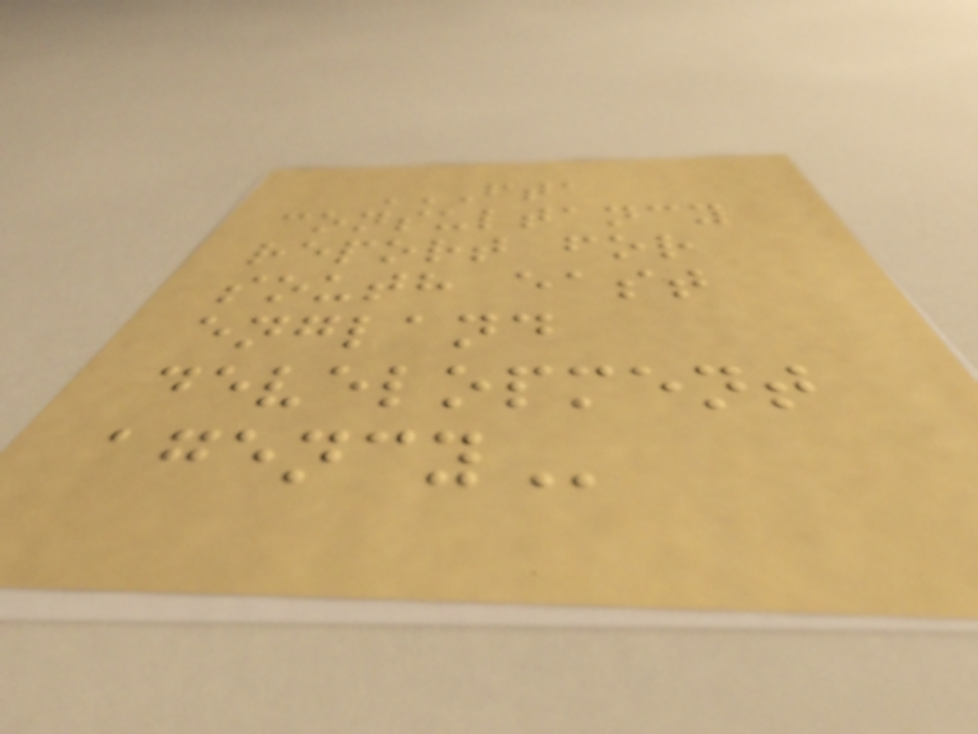FTA
CONSULTANCY
REPORT FOR
SOUTH EAST
ENGLAND
DEVELOPMENT
AGENCY
